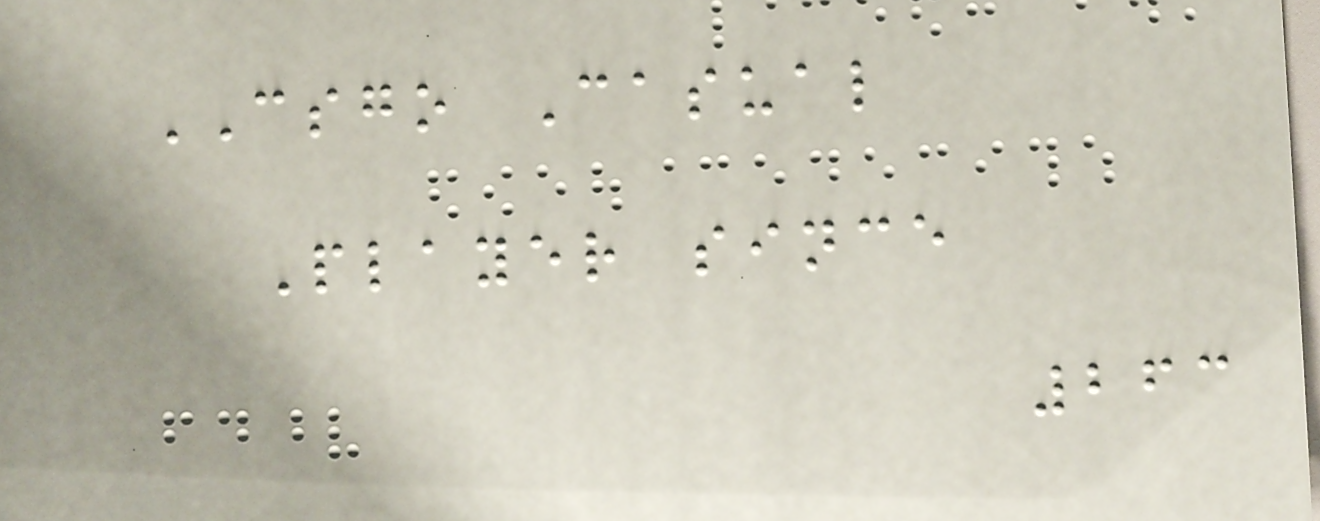CSGO Casual
Player since
263
